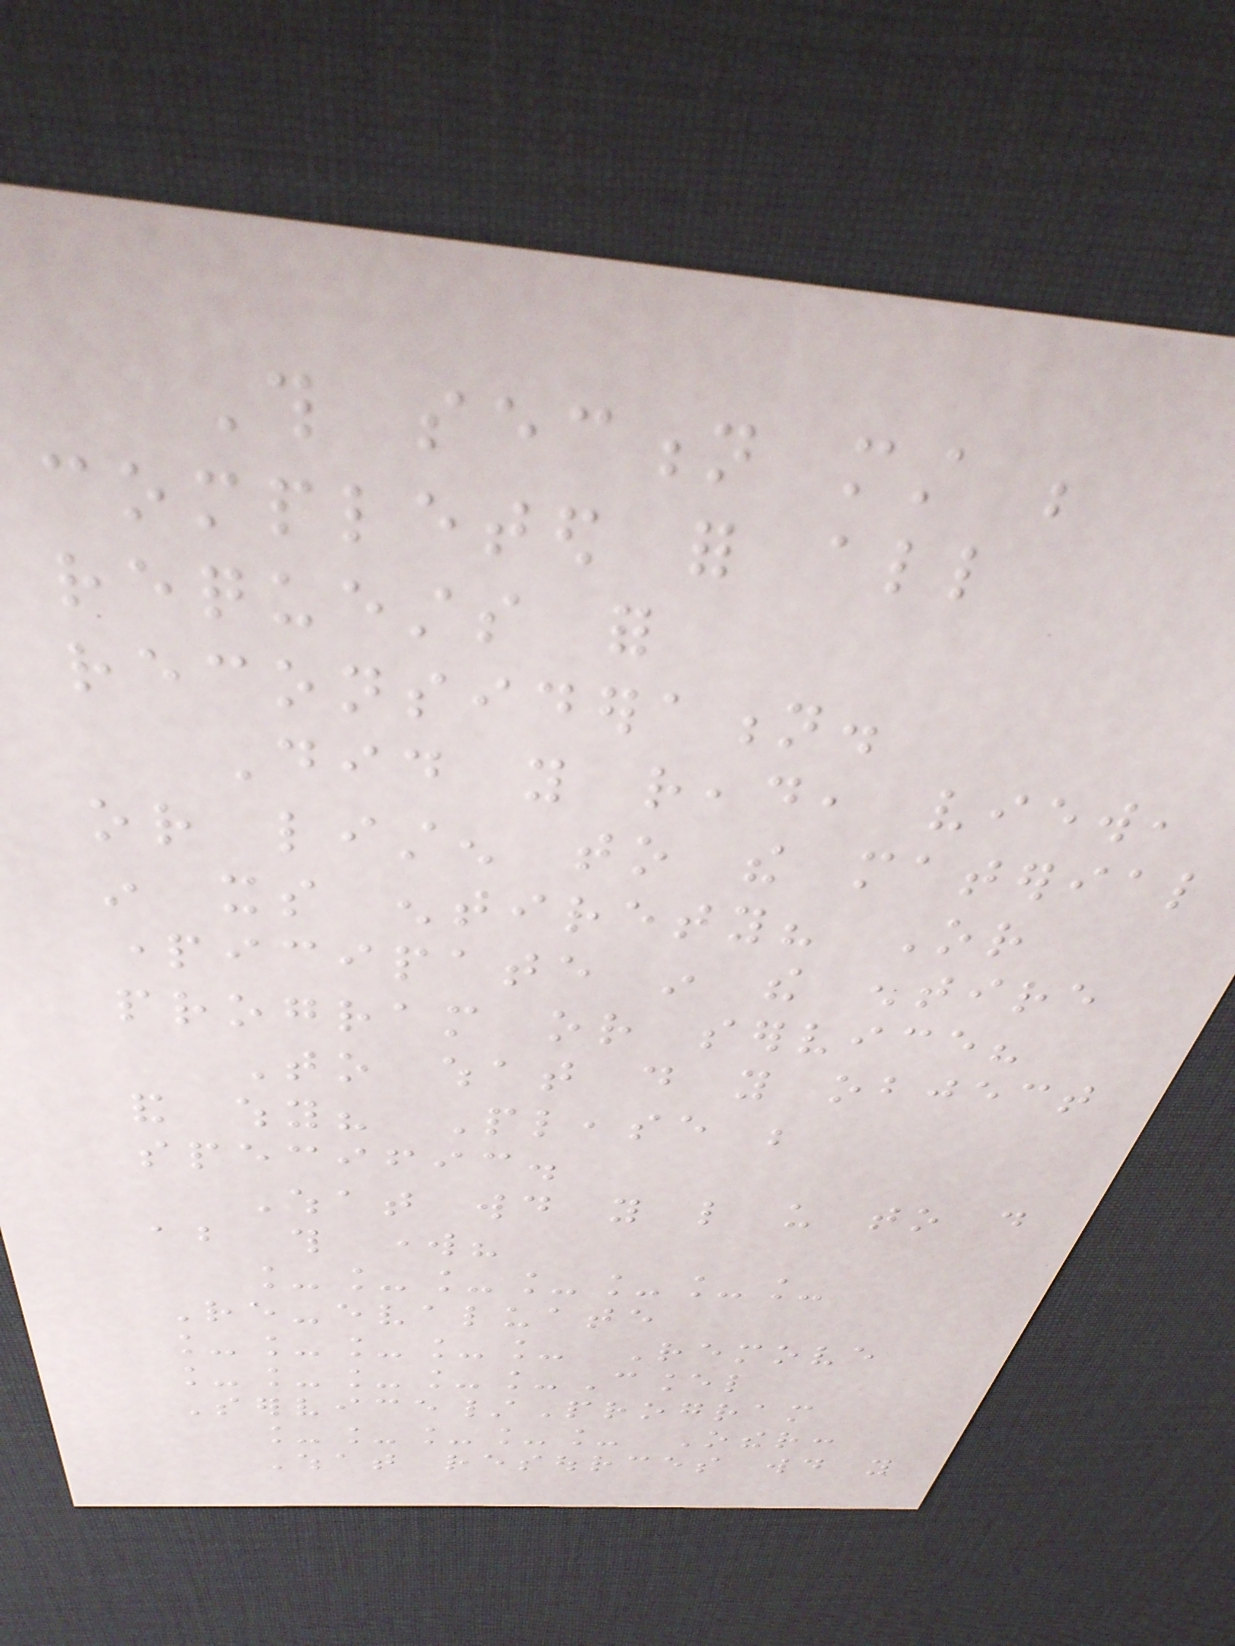This section must be
completed for all
requests for
reconsideration.
Did you read, view,
or listen to the material
in its entirety? Or
participate in the entire
program or service?
To what do you object
and why? Please be
specific.
What would you like us to do
about this work?
_______
Re-evaluate
_____ Remove
_____Cancel
Service/Program
_____ Other:
What resources would you
